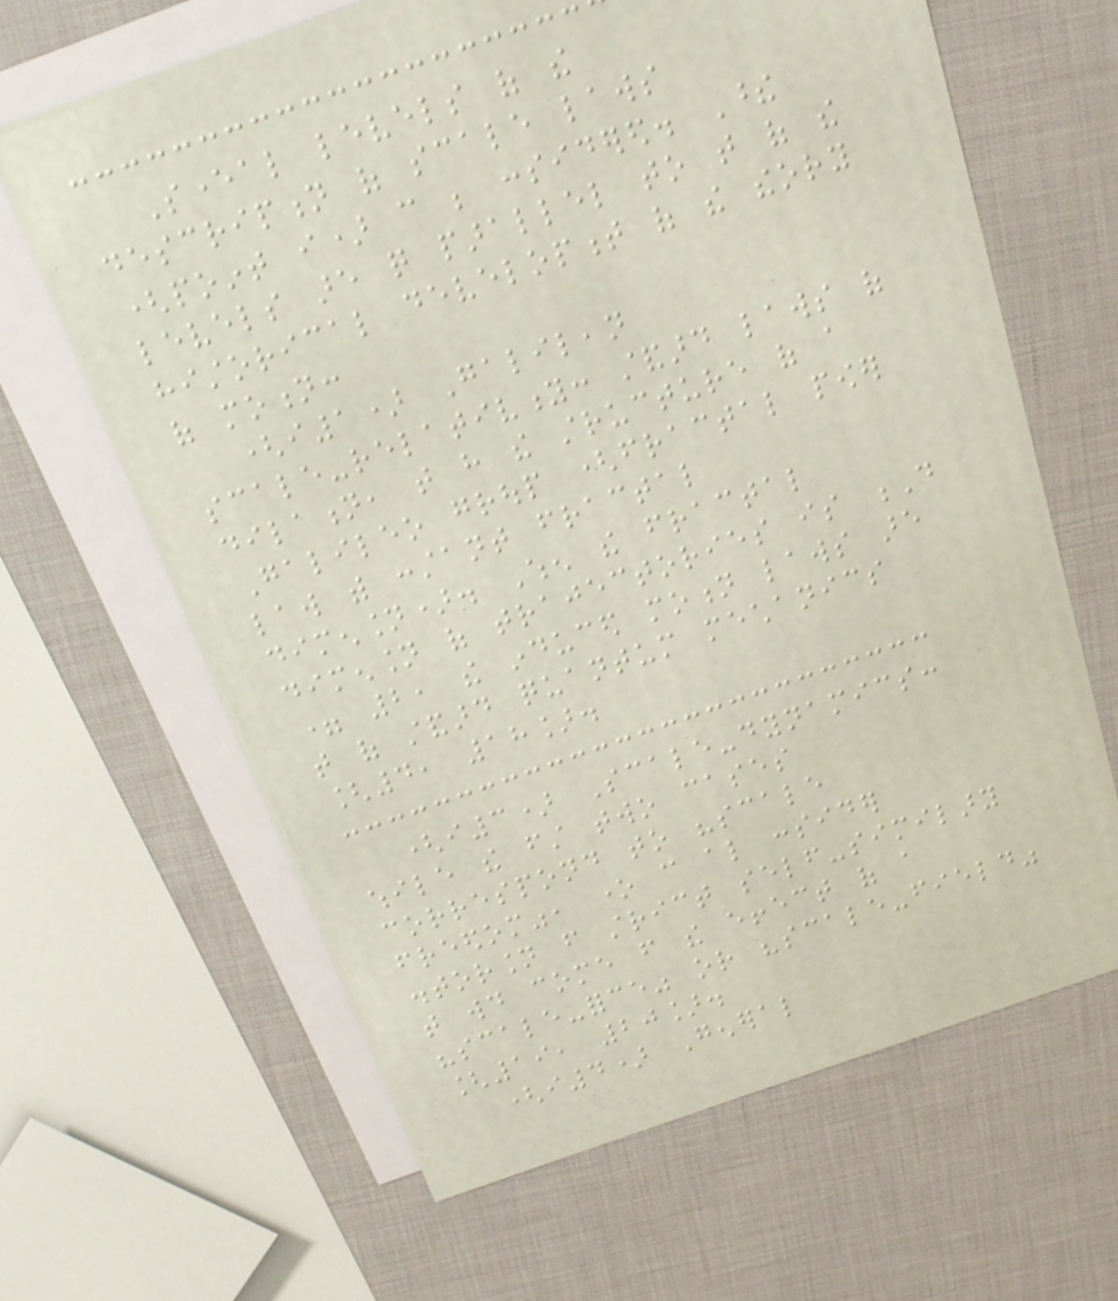Several levels of the
description of scale laws
(point i) can be considered. These
levels are quite parallel to that of the
historical development of the theory
of motion:
(i1) Galilean
scale-relativity: standard laws of
dilation, that have the structure of a
Galileo group (fractal power
law with constant fractal
dimension). When the fractal
dimension of trajectories is D
= 2, the induced motion laws are
that of standard quantum mechanics
[4, 18].
(i3) Scale-dynamics:
while the first two cases
correspond to "scale
freedom", one can also consider
distorsion from strict self-similary
that would come from the effect of a
"scale-force" or "scale-field"
[19, 20].
(i4) General
